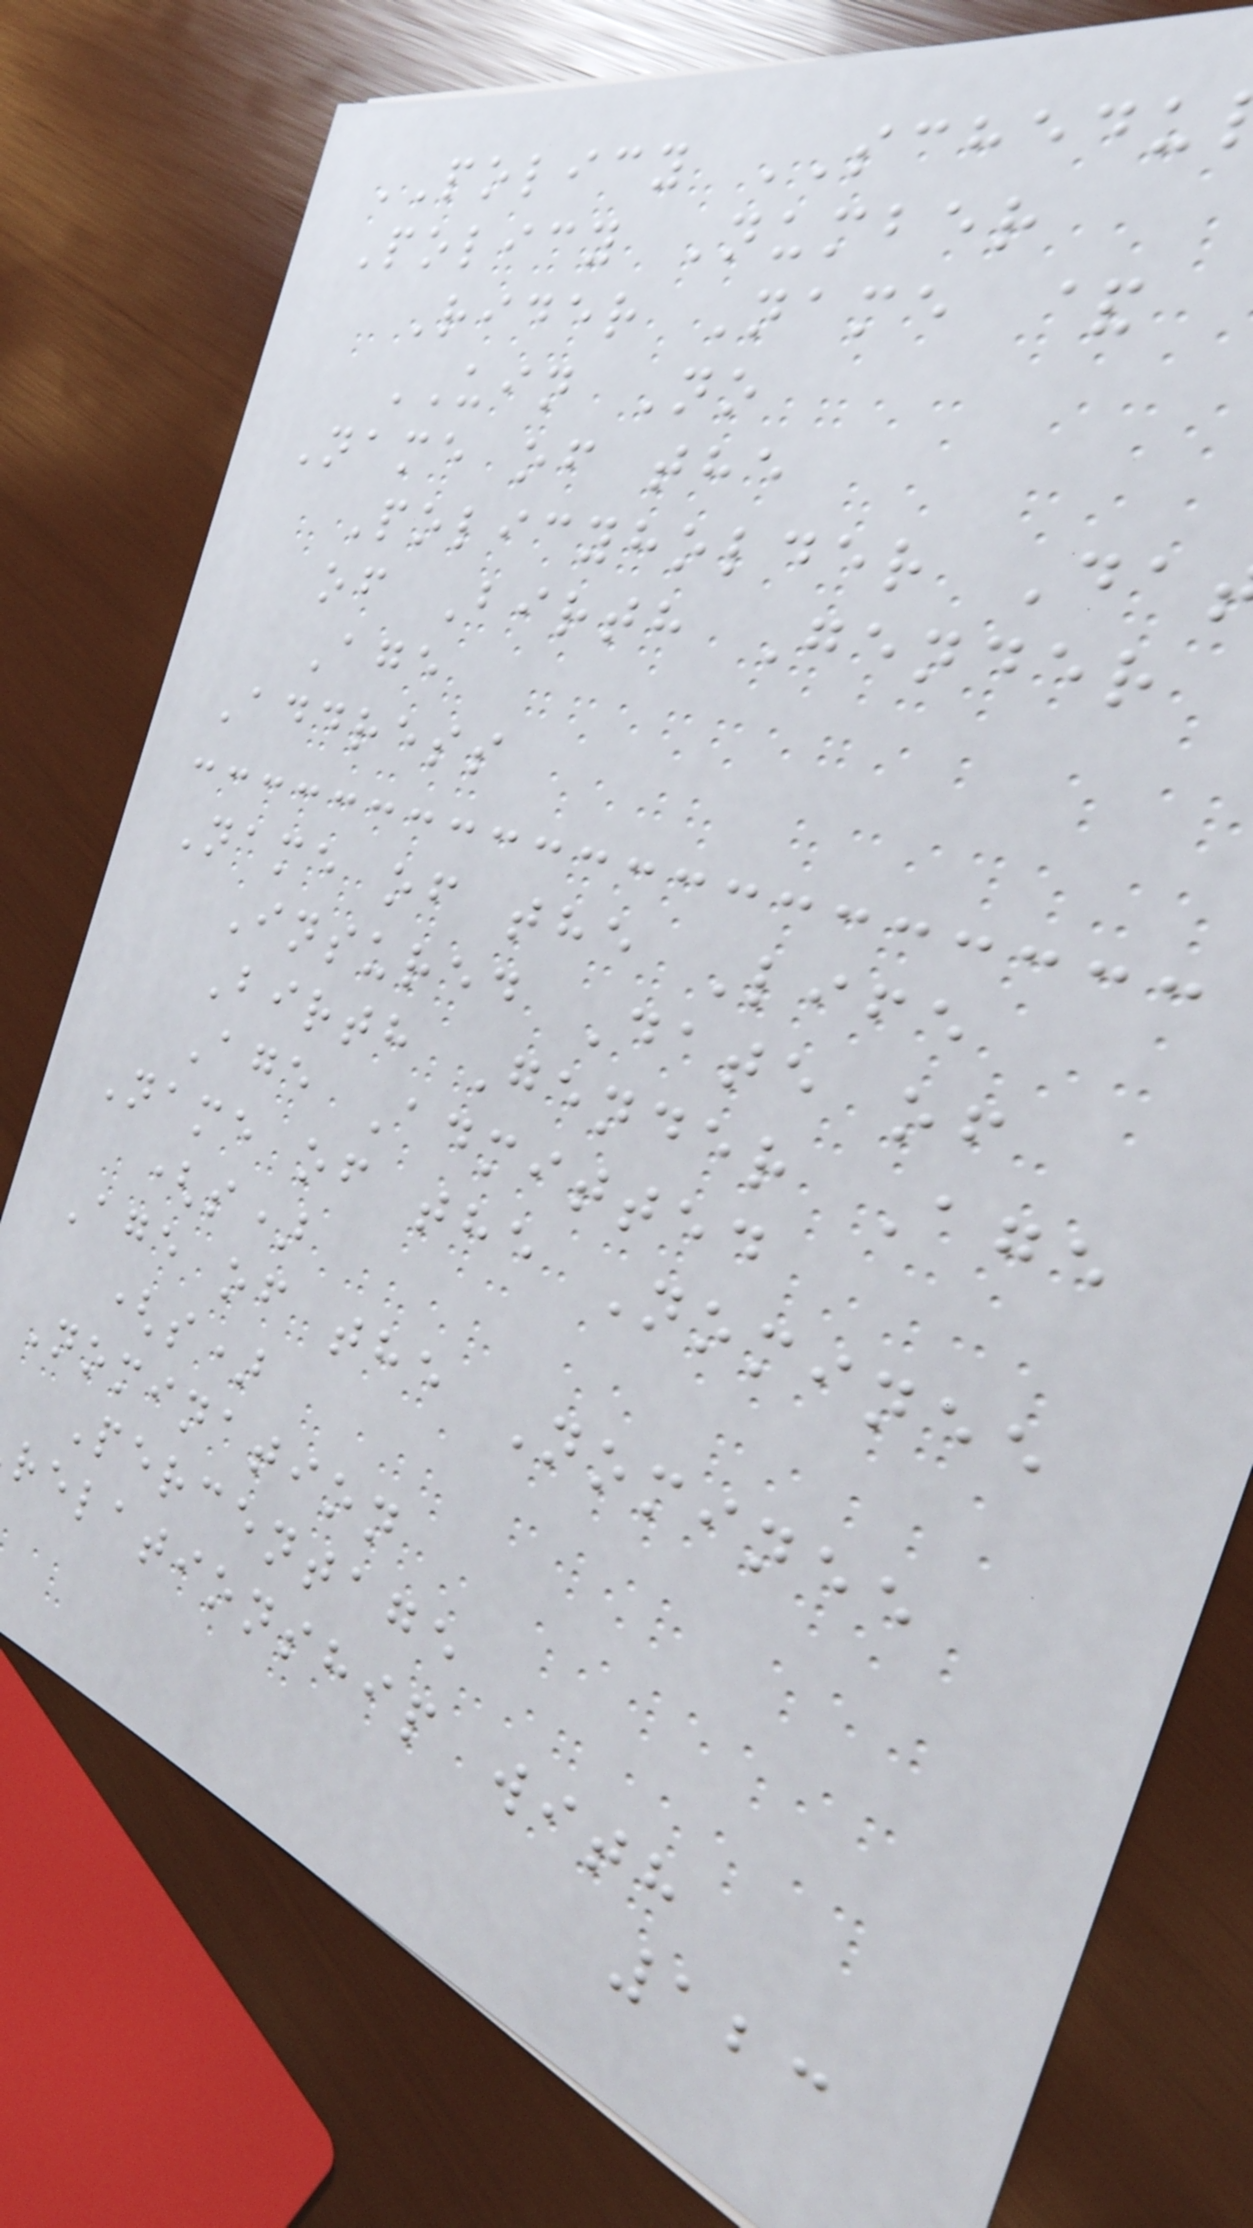POLICY SCHEDU
Policy Number
Rider Name &
UIN No
Name of the
Policyholder Da
of Birth Gender
Age
Address
Name of the Life
Insured Date of
Birth Gender Age
Age Admitted
Name of the Nominee
(s)
Age of the Nominee
(s)
Nomination
Percentage
relationship with
123
